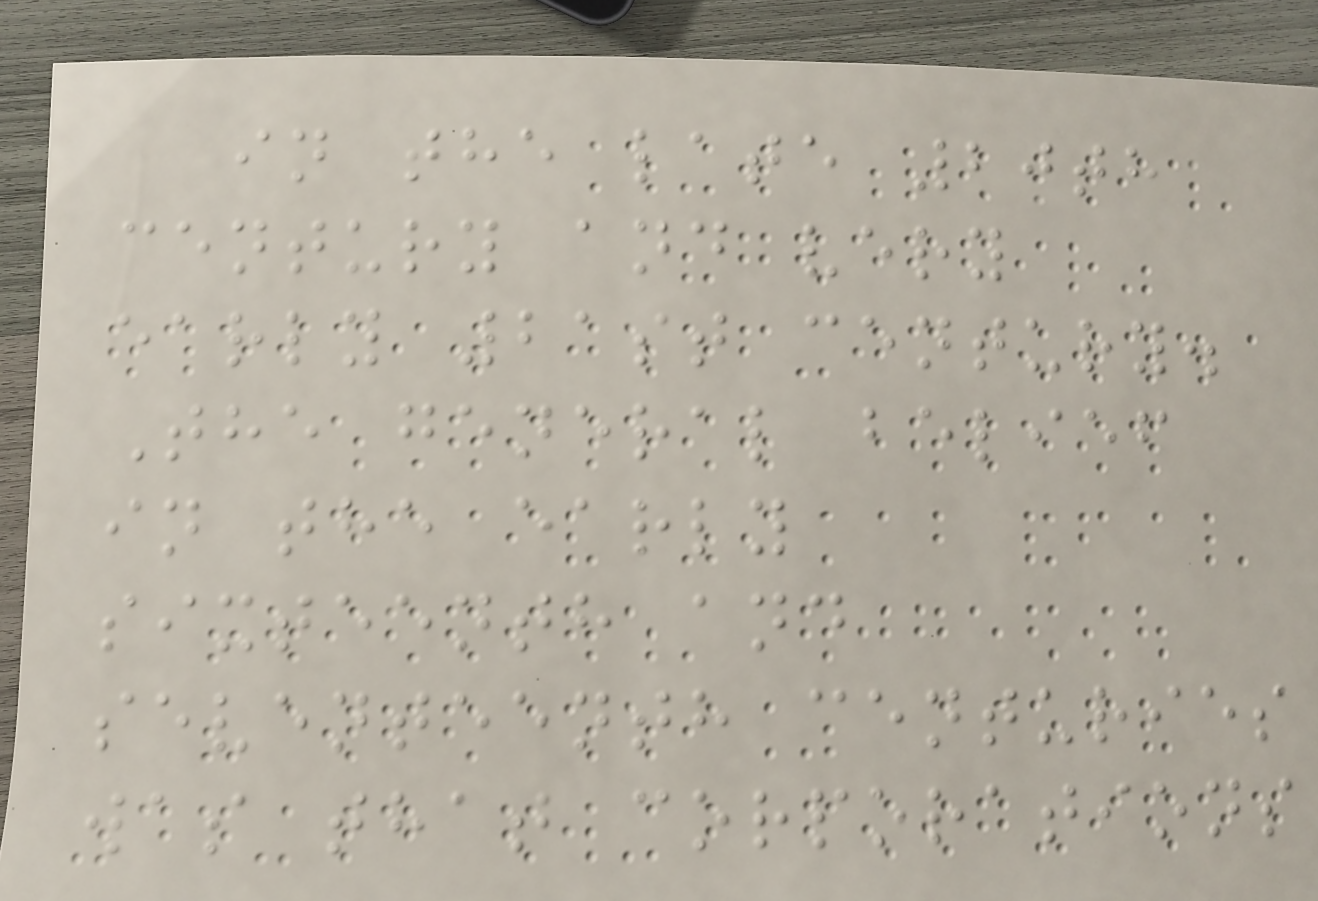in the late 20th
century and very
early 21st century.
The general belief
in the early
sixteenth and
seventeenth centuries
was that corporations
